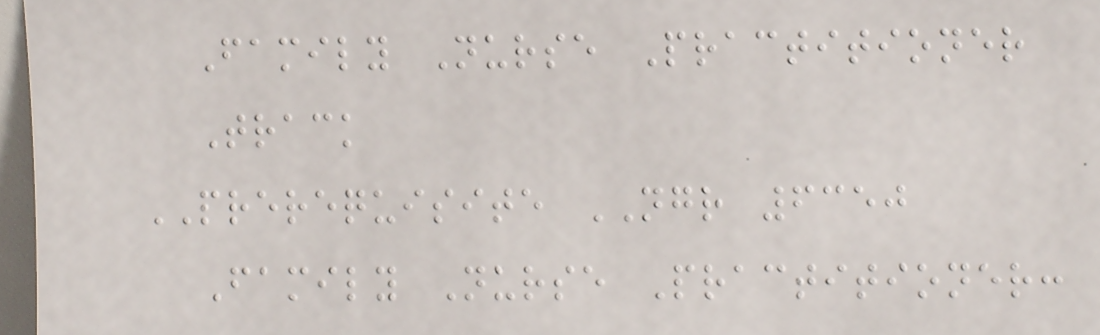Family Nurse Practitioner
Track
PREREQUISITE NGR 6350
Family Nurse Practitioner:
